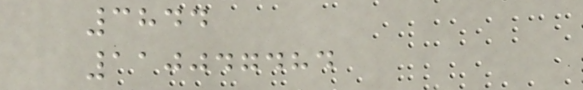3844
110047484
